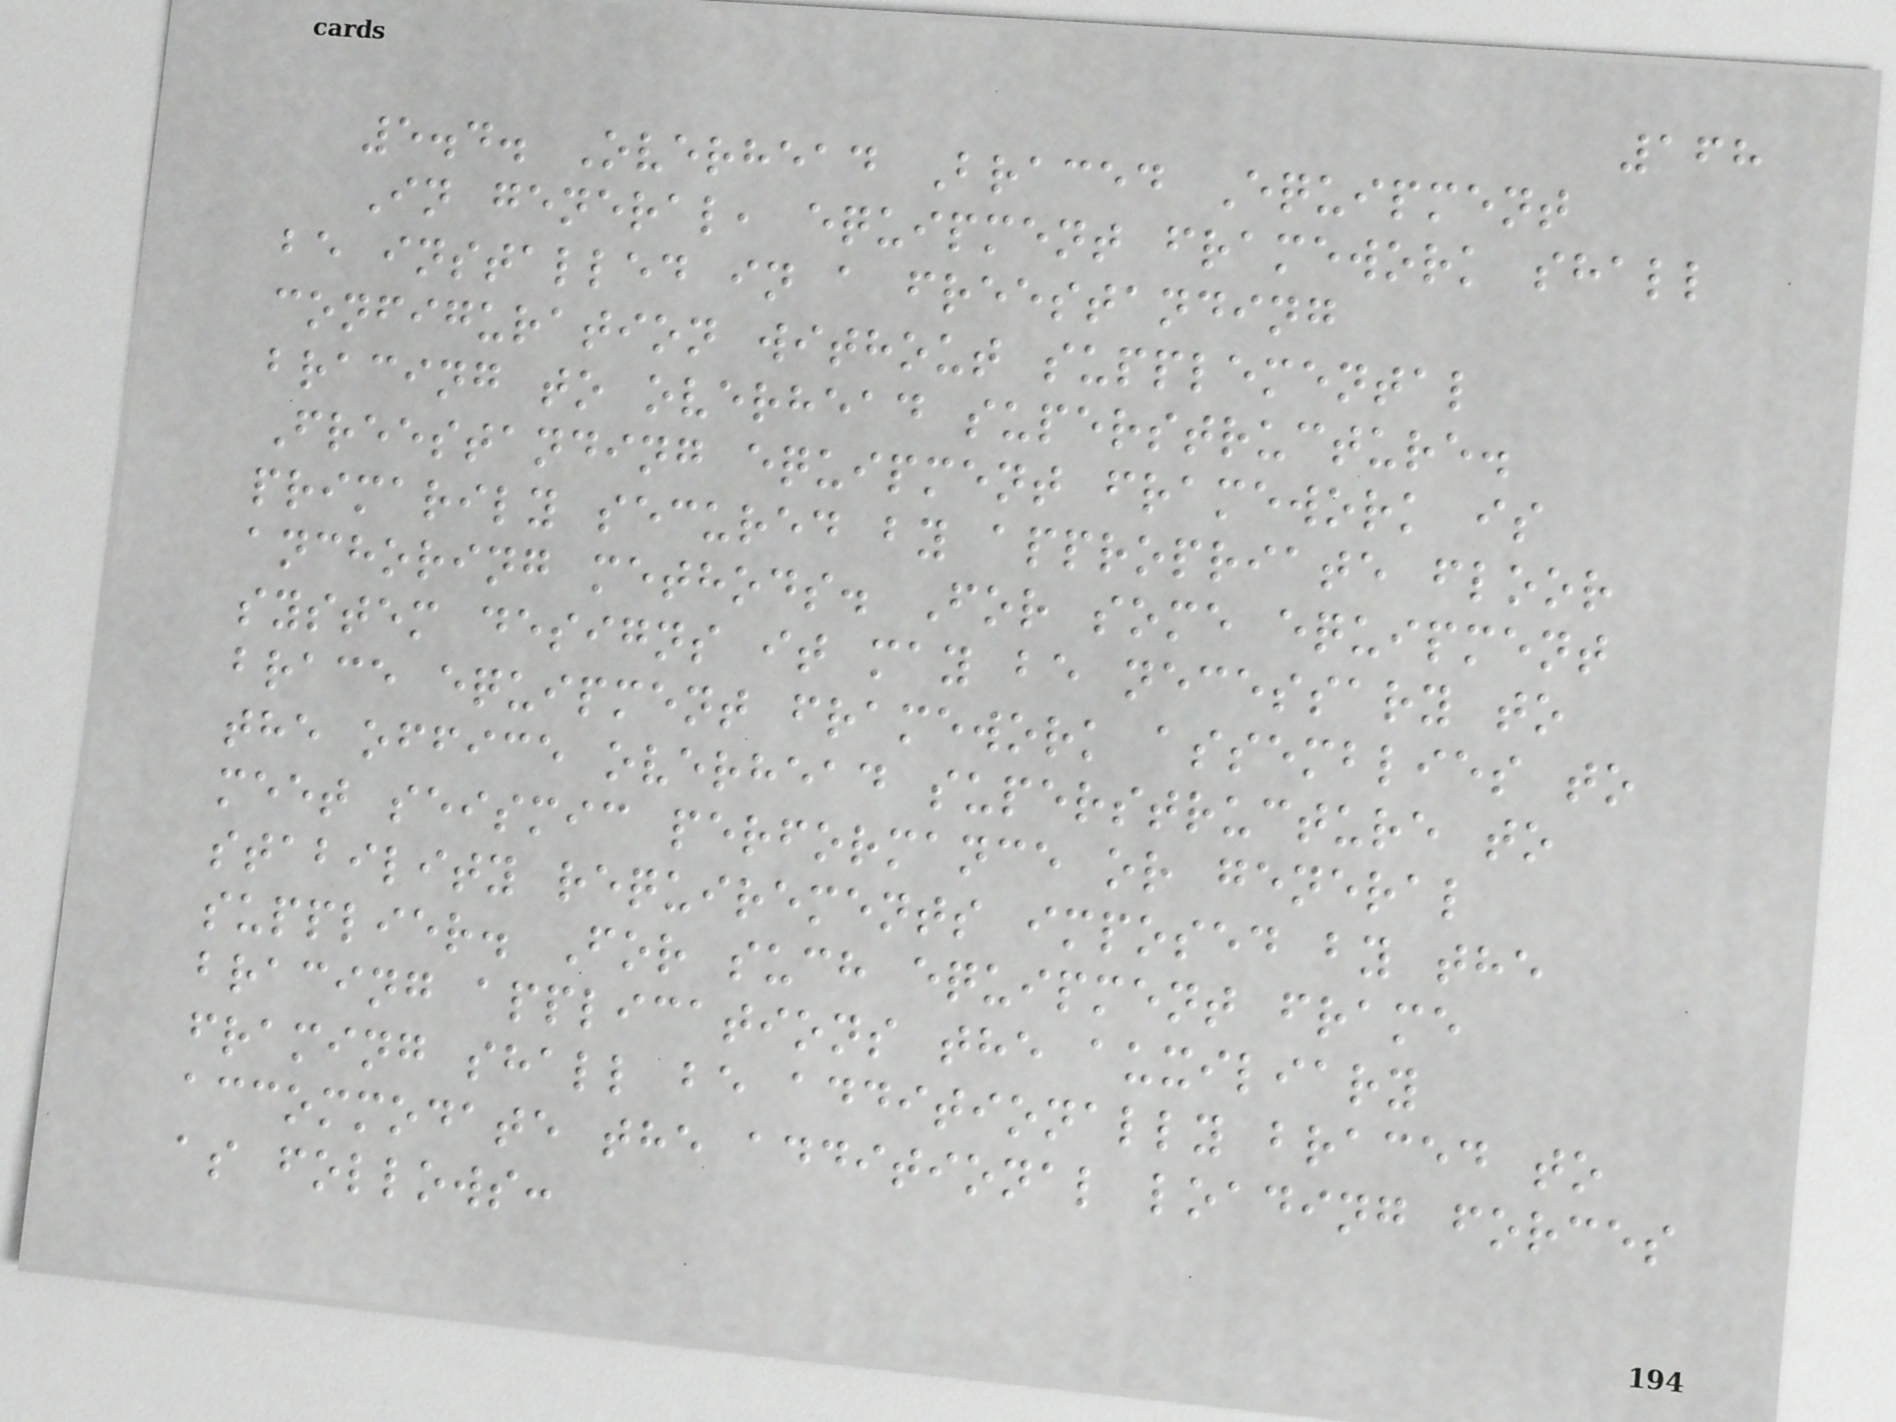168
5.4. Overhead Braced Equipment
In general, equipment framework shall
be installed in a freestanding
configuration without supplemental
bracing to overhead superstructure.
Freestanding equipment framework is
primarily secured by appropriate floor
anchoring methods. For some equipment
system designs it may be necessary to
brace equipment framework assemblies to
the office overhead superstructure to
meet seismic performance or general
stability requirements imposed by the
supplier. For such equipment frame
bracing applications the auxiliary
framing shall be additionally braced to
accommodate the additional loading forces
as follows:
